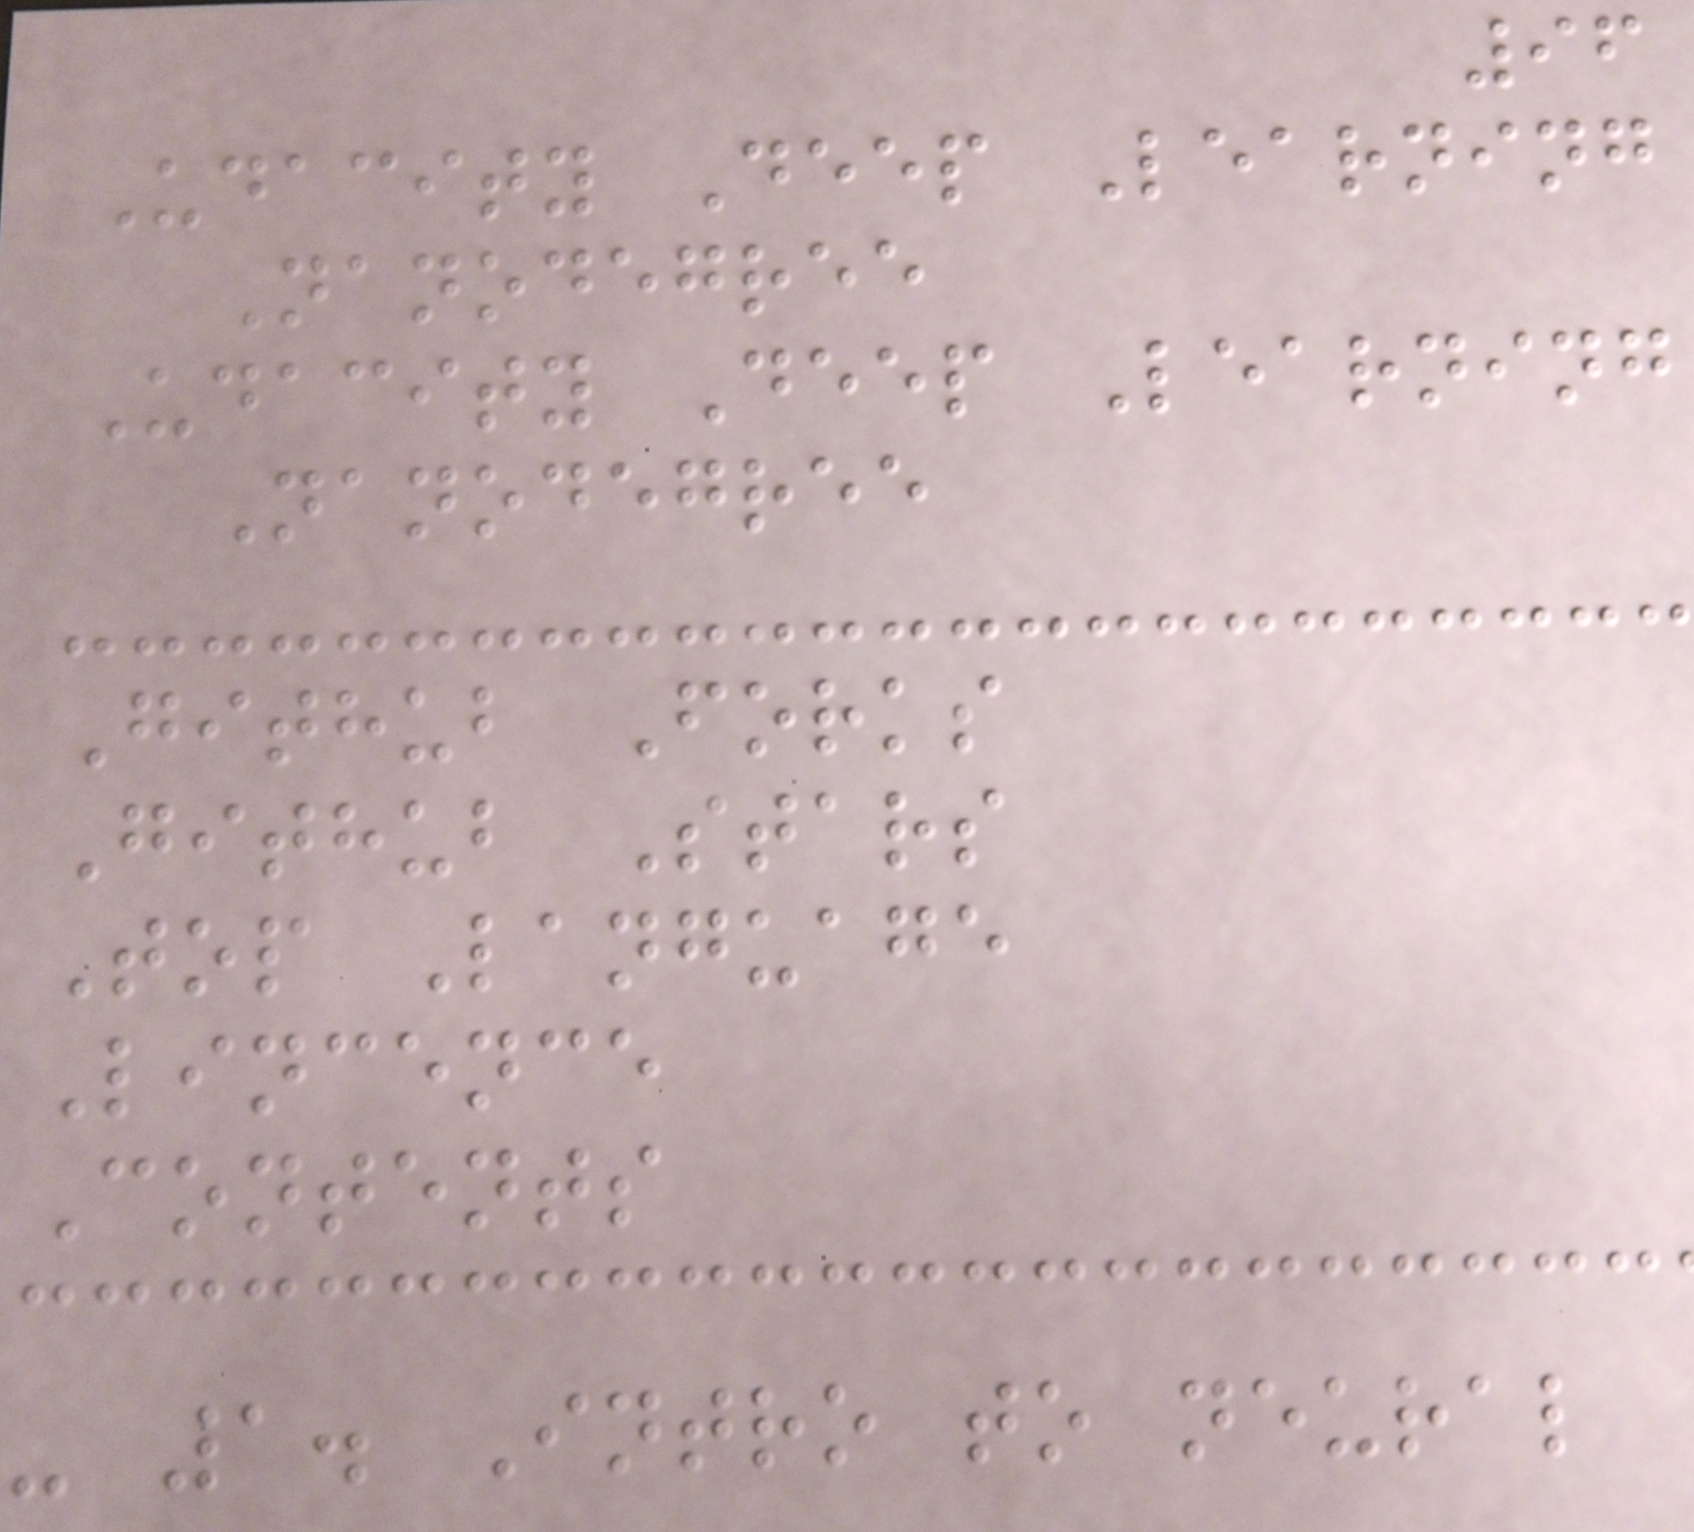96
Udacity Deep Learning
Nanodegree
Udacity Deep Learning
Nanodegree
Github Forks
Github Stars
Top Language
Lincence
Contents
- 1. Intro to neural
